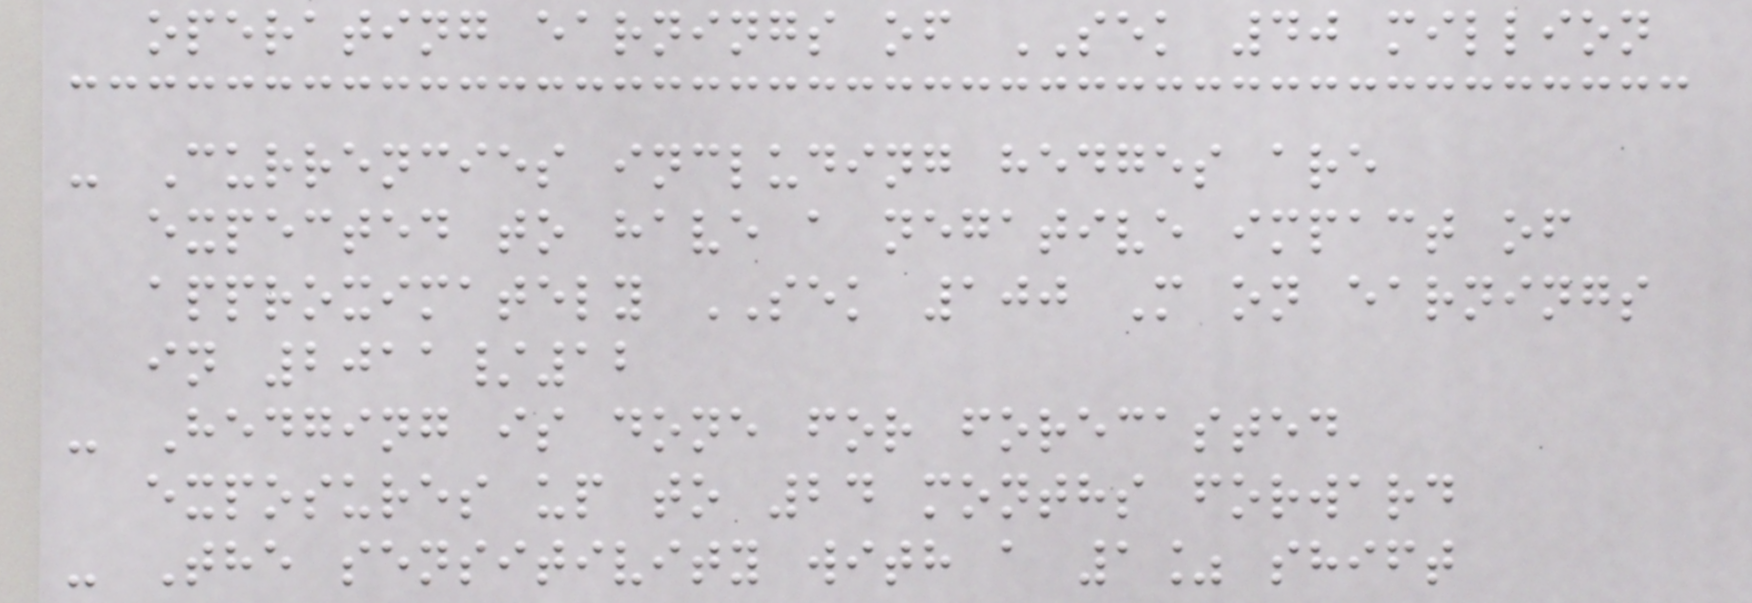operating earnings of SEK 40 million
- Currencies including hedges are
expected to have a negative impact of
approximately SEK 100 M on earnings
in 2011/12
- Hedging is done for forecasted
exposures up to 24 months forward
- The sensitivity with a 1% shift
